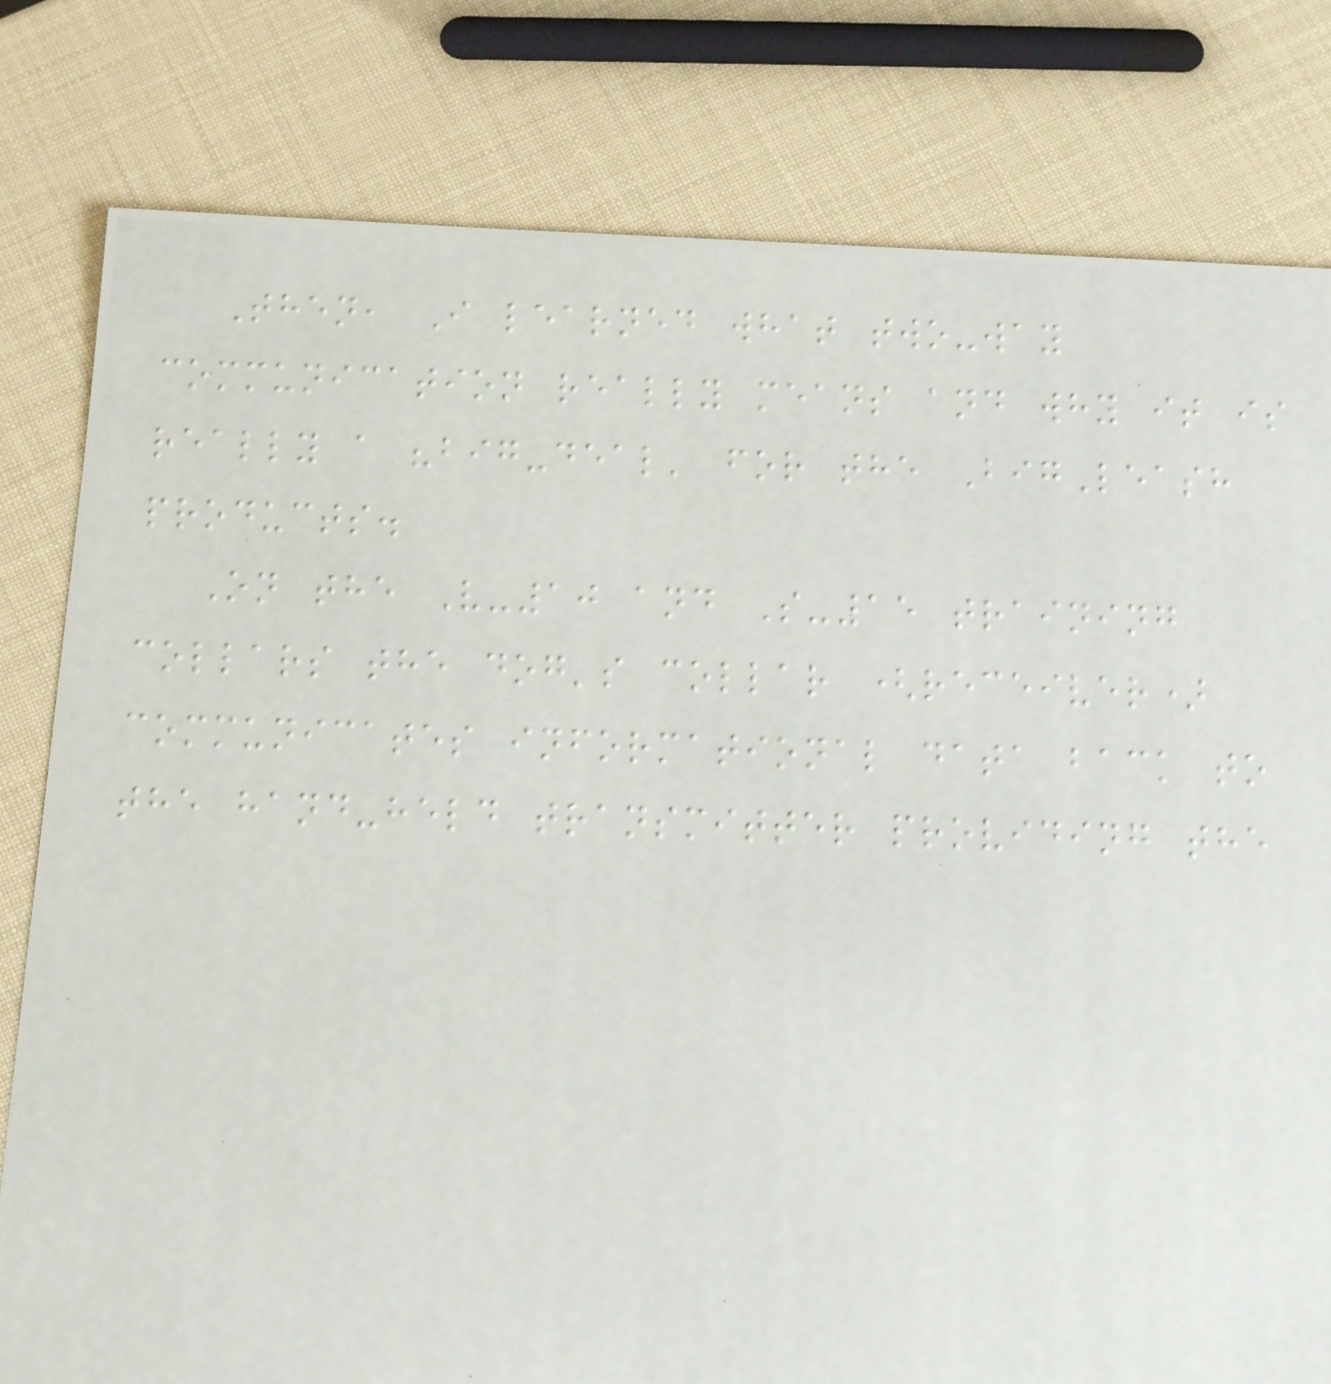Then, I learned what two-way
communication really means and why it is
really a "big-deal' for the BigLeash
products.
On the V-10 and S-15 training
collars the dog's collar (receiver)
communicates informational data back to
the hand-held transmitter providing the
